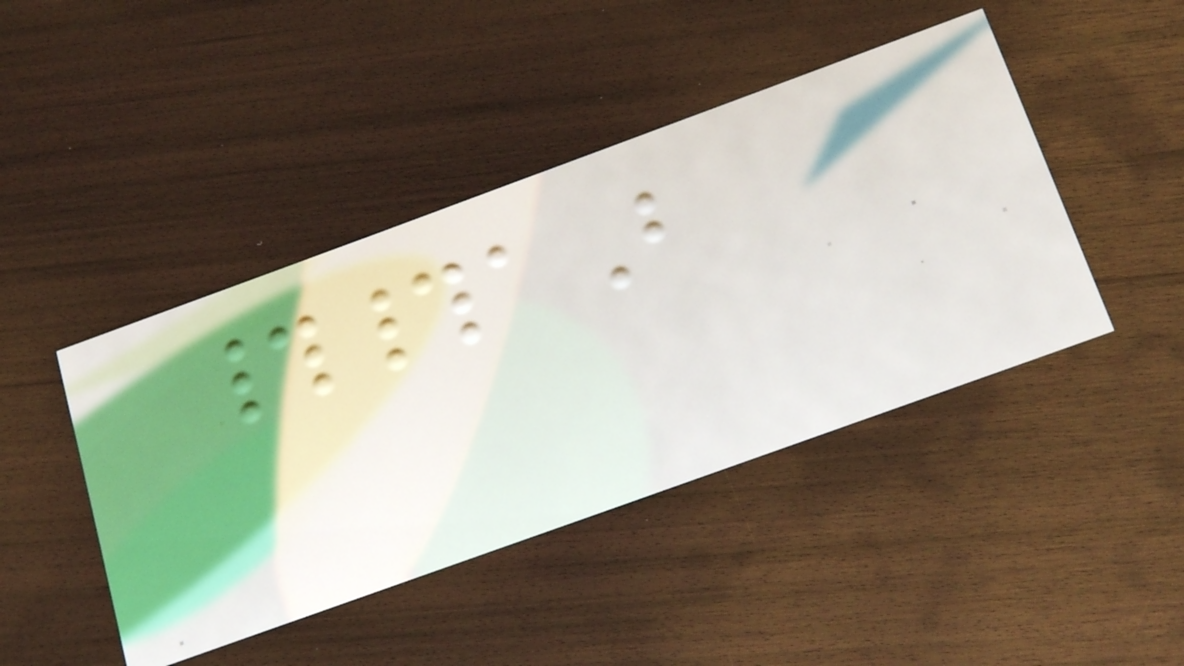##aB
